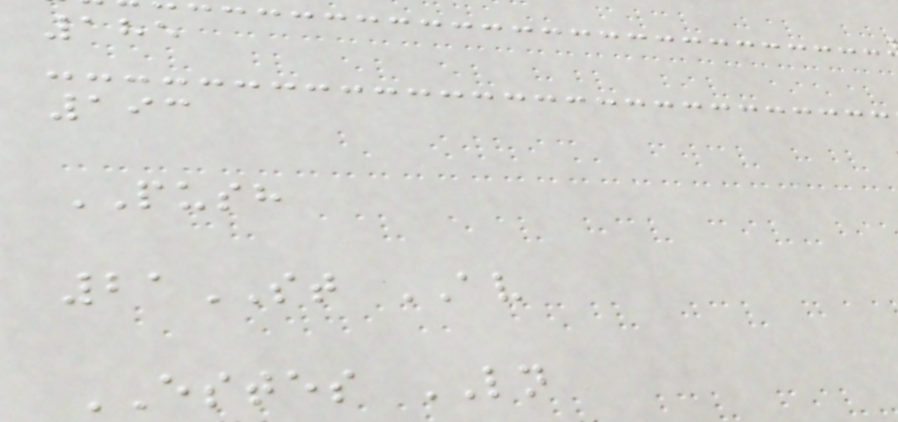185
193
PUSH
21ST AV
ESTES LN
